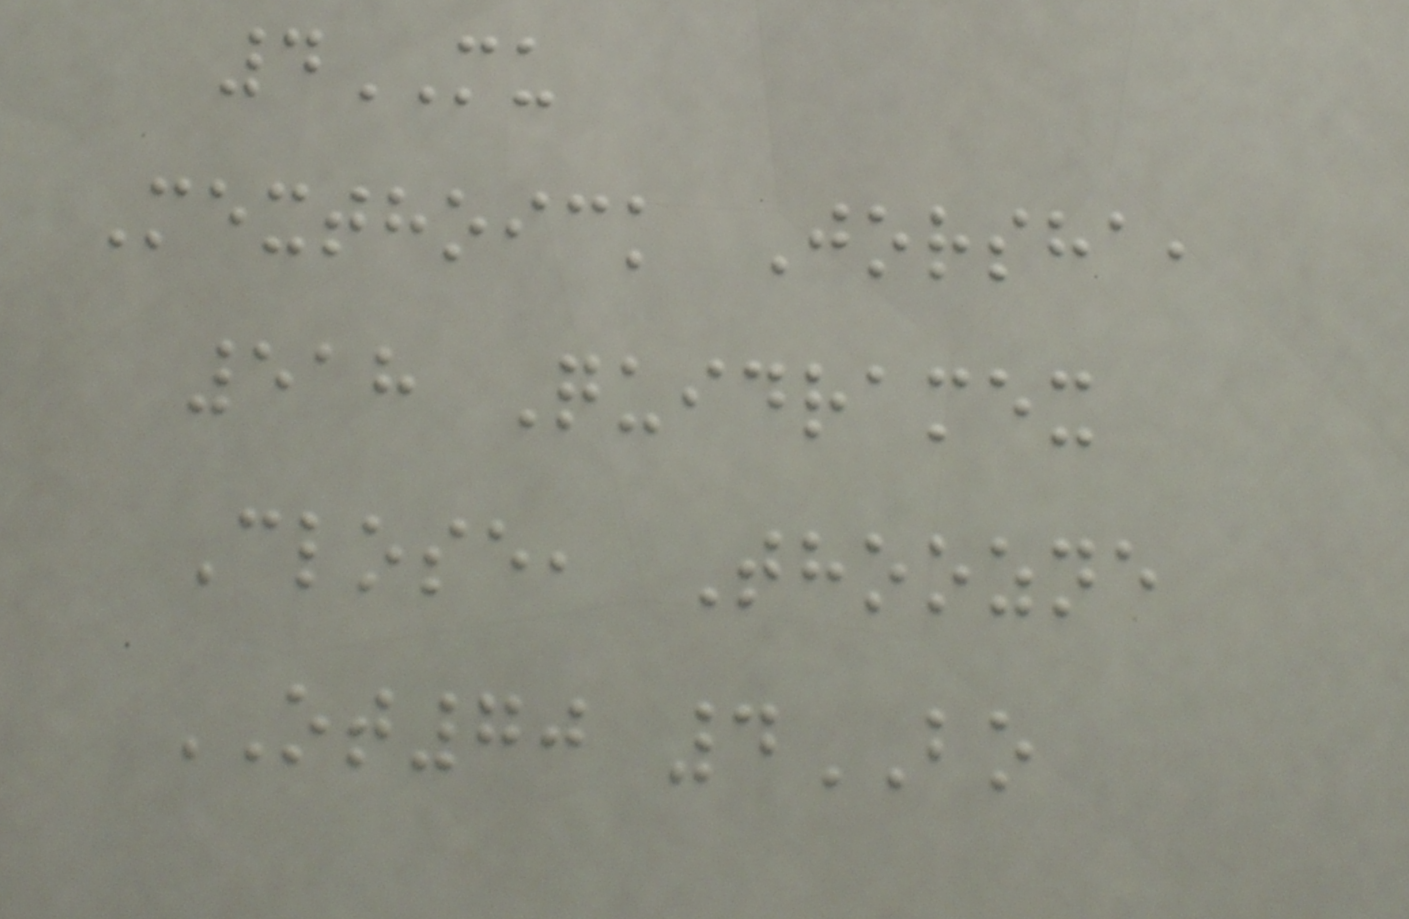4MU
Mexthoick Jorsha,
518 Quidramex
Close, Thoozne
OT70 4BO
